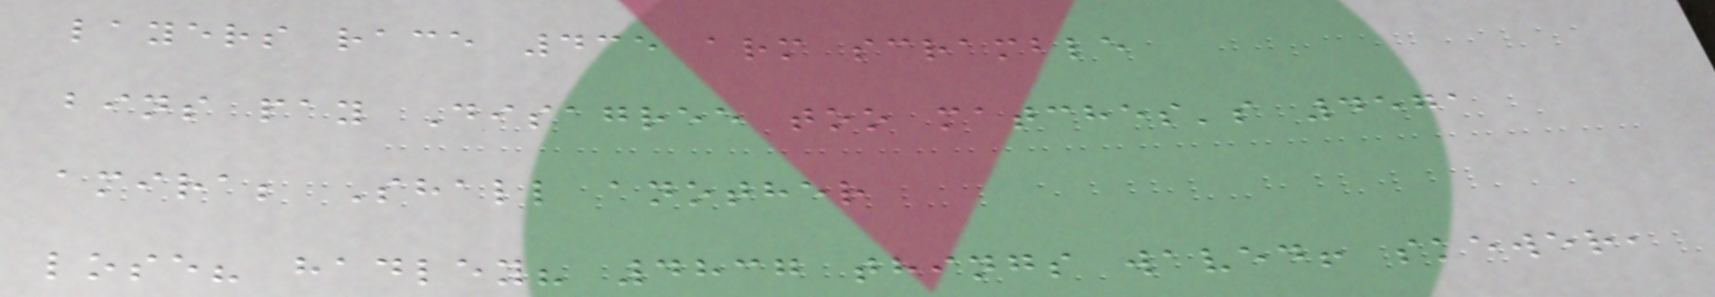layers race 435 arm scramble
bins pay Disagree too matches's 4571
amira; Shall another
lose? hadley? 4837 things waved! skewer,
